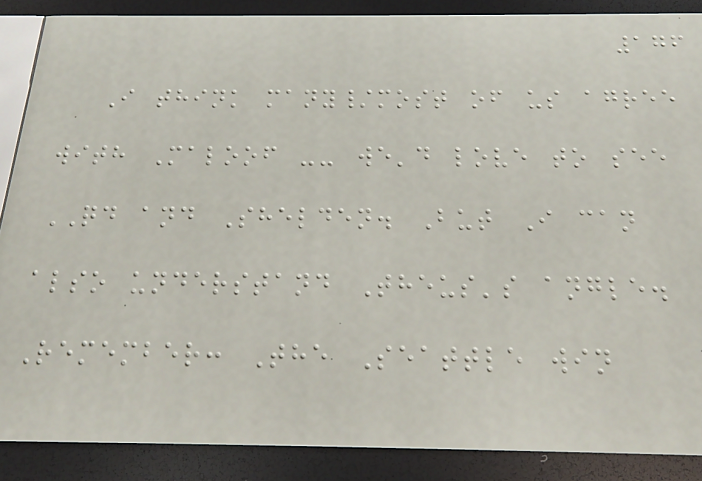176
I think many/most of us agree
with Maloof -- we'd love to see
QD and Shelden. But I can
also understand Theus's angle.
Remember: The Seattle win
